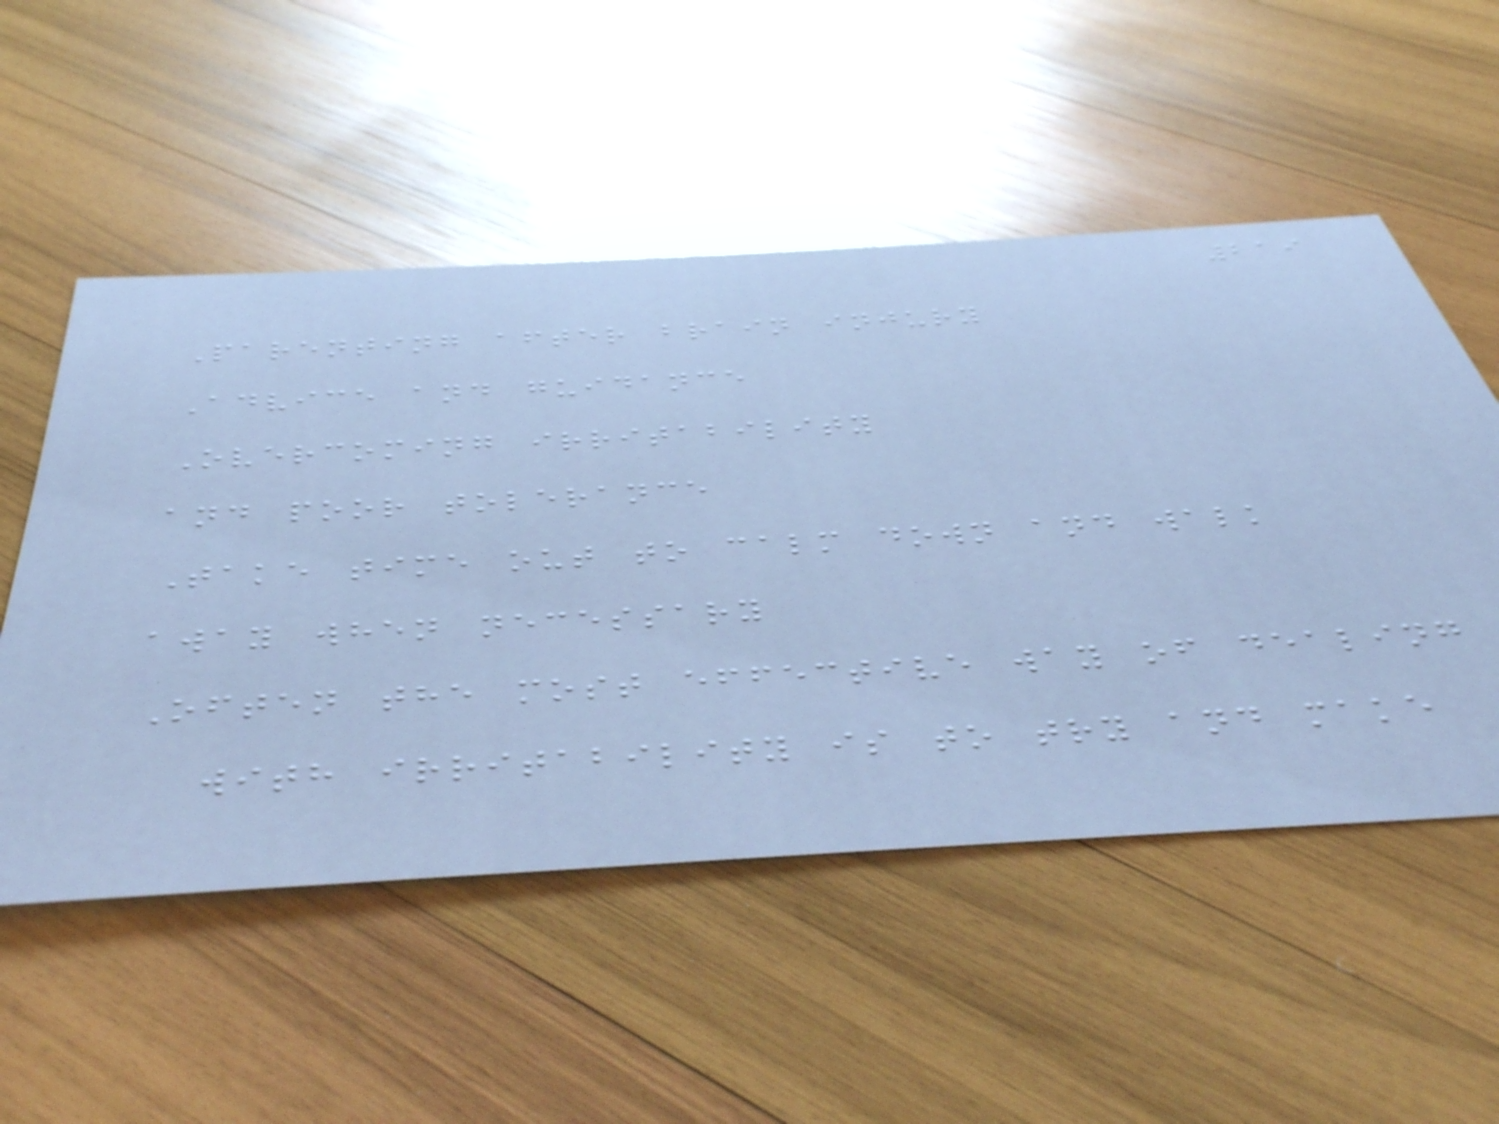219
Parenting after brain injury
Advice and guidance
Overcoming irritability
and poor tolerance
Take time out to calm down and walk
away when necessary
Often the most effective way of dealing
with irritability is to try and make
